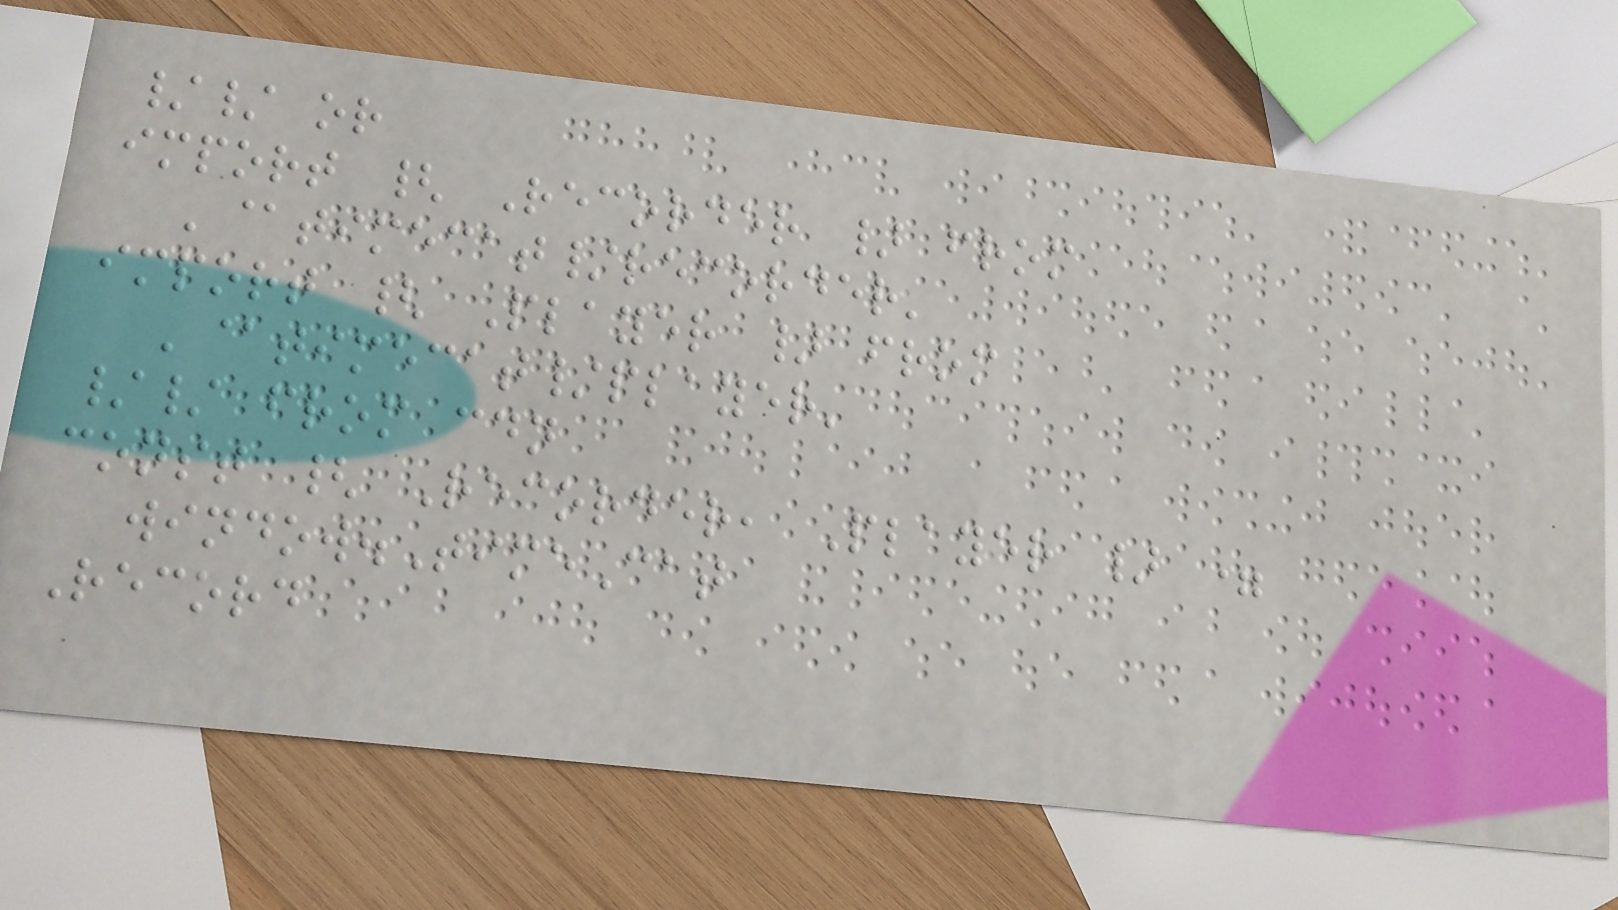// or
import { Recorder } from
'@timecat/recorder'
import { Player } from
'@timecat/player'
// from cdn
const { Recorder, Player } =
window.TimeCat
Record
